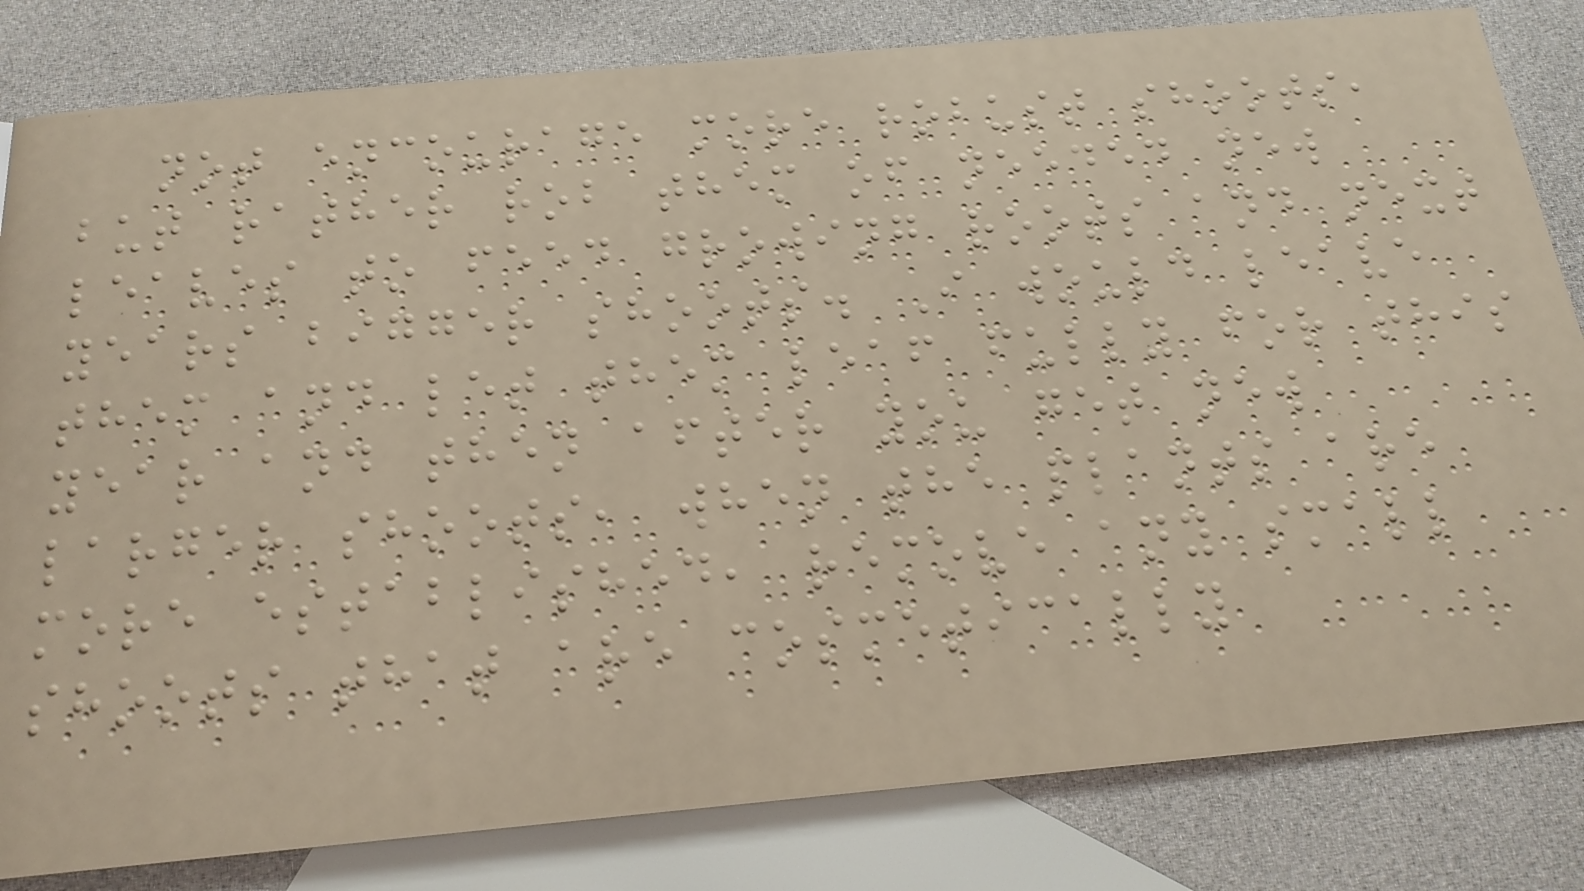not encourage more robust shoots,
but rather rob them of needed new
leaves to feed growing roots and next
years bigger shoots. I would leave
them and let them leaf fully for this
year and then after you get new
larger shoots, when the plants are
more established, remove any small
shoots that are cosmetically
